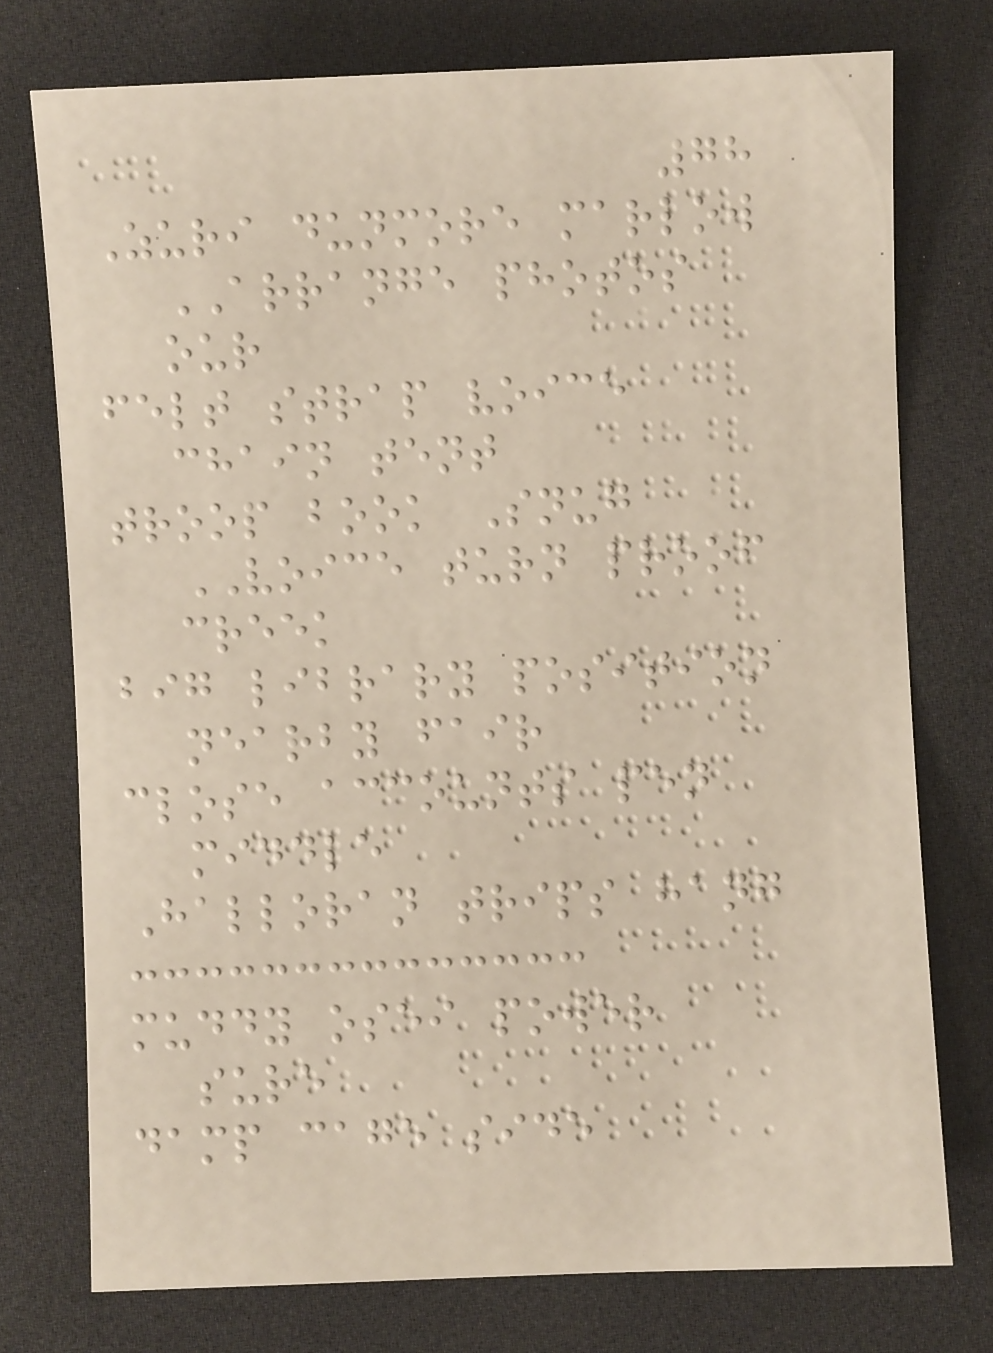78
Zuri dunmore marlow
ARRANGE photos
our
felt strap voice
chain tent
troop book Snug
VOICE turn proof
creek
big library position
nearby fair
close accounts pen
middle
Halloran trips hang
muddy osei power
sure
damp cage side
